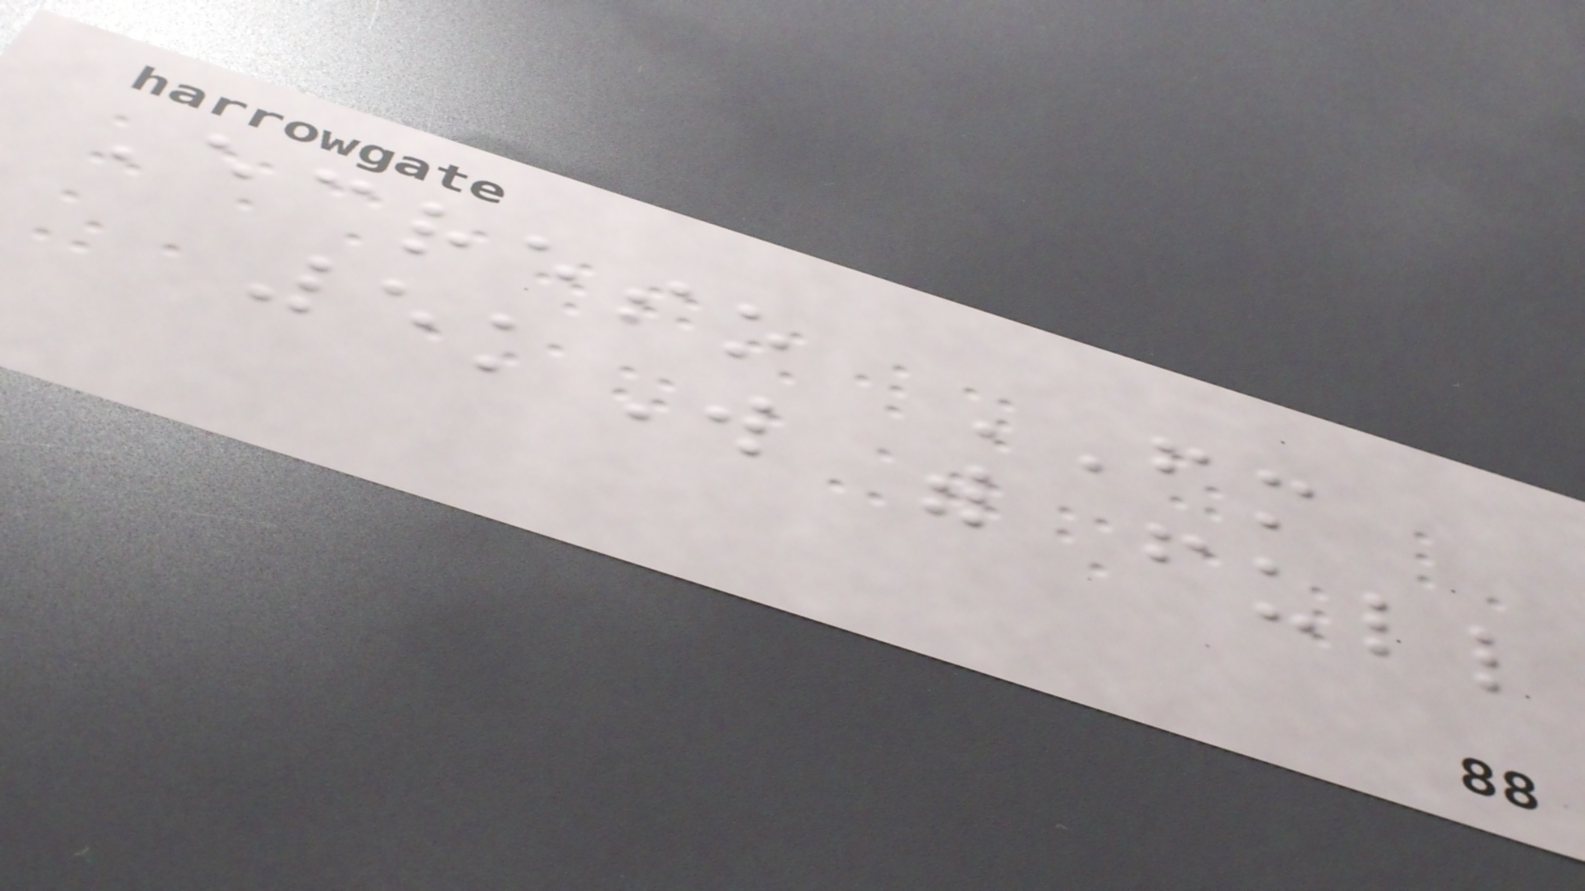Ecreso FM
5kW with full
